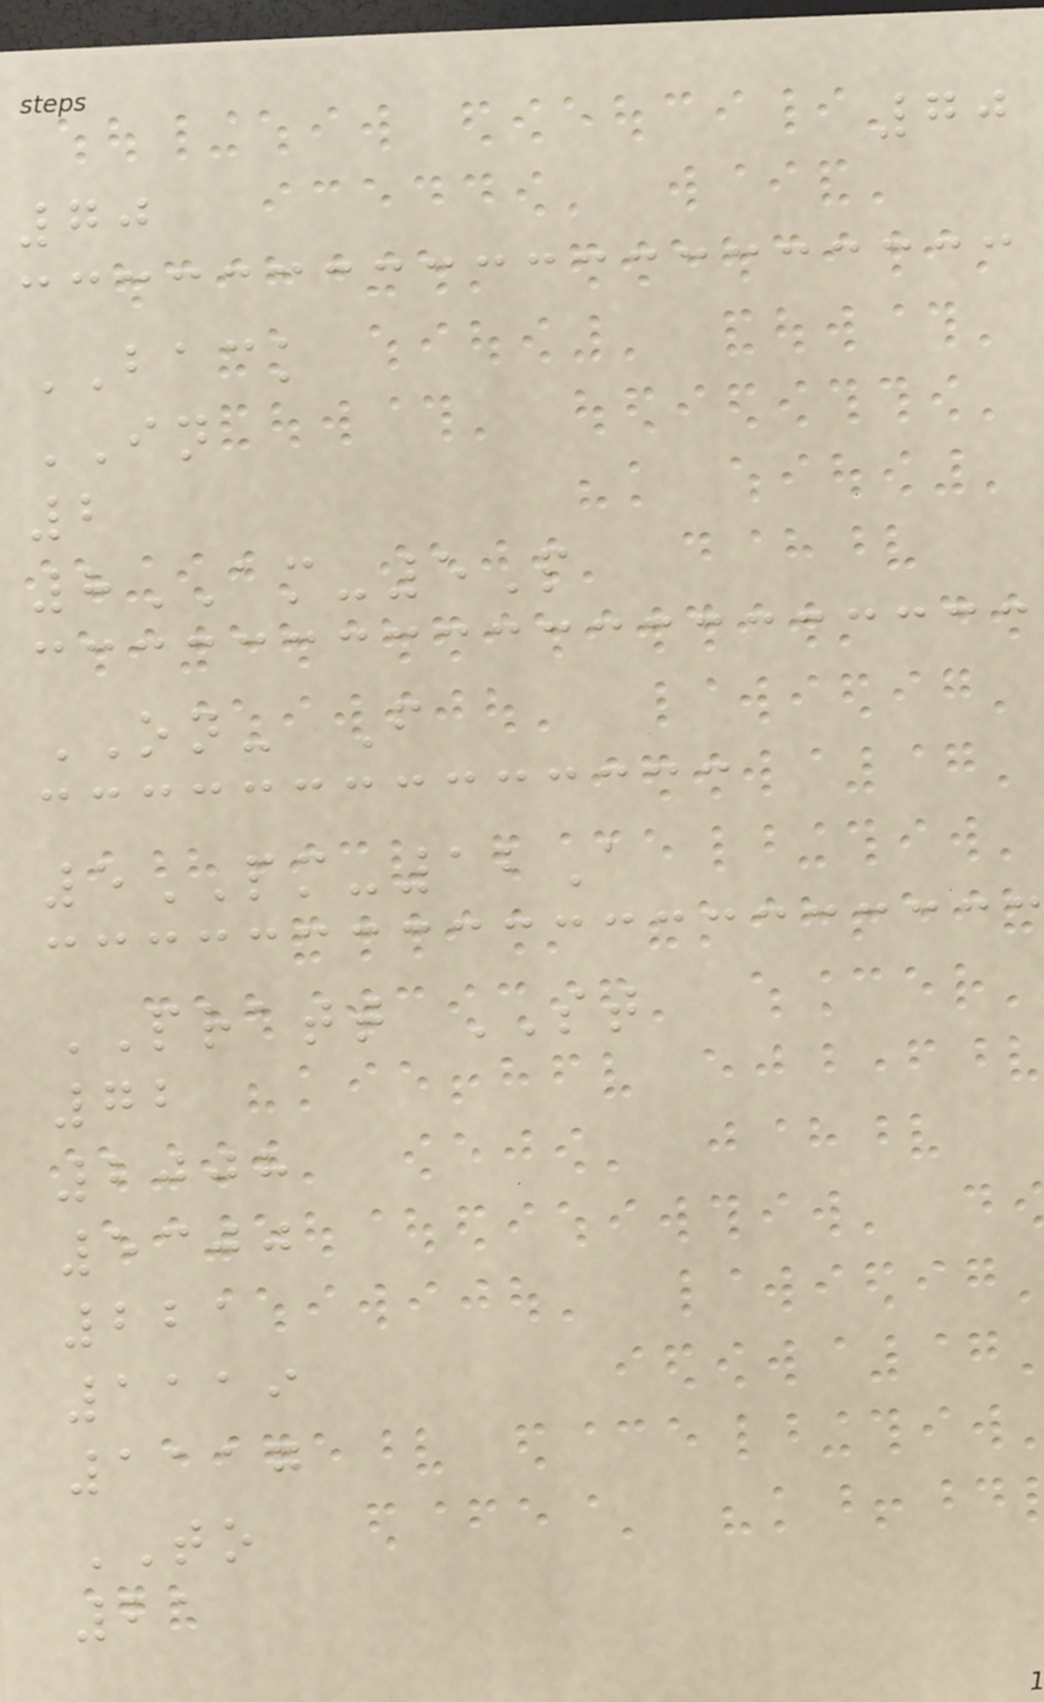70
70
BACK
IN
2
8AM-5P
ON- F
5PM-12A
PRATT ST
72
2008
5300
221
1119
1117
TO
21
